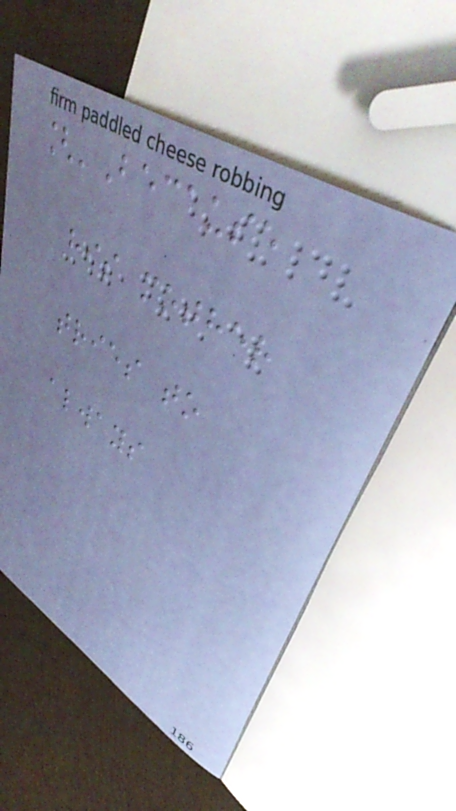['Because
his mother
tries to
always
